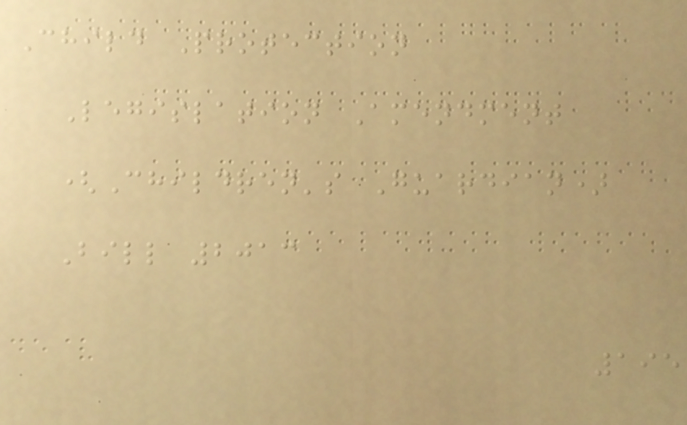Child Protection
Legislation Amendment
(Children's Guardian)
Bill 2013
195
